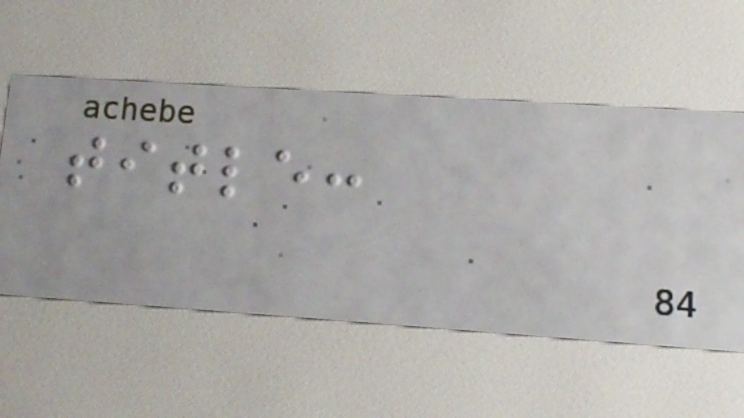title:
